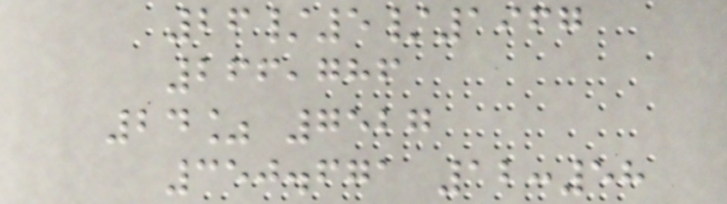26/5/1967
266,786
24% 7527
350.671 12:58
